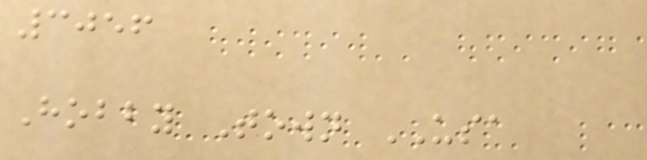3056
Hobby Town USA
